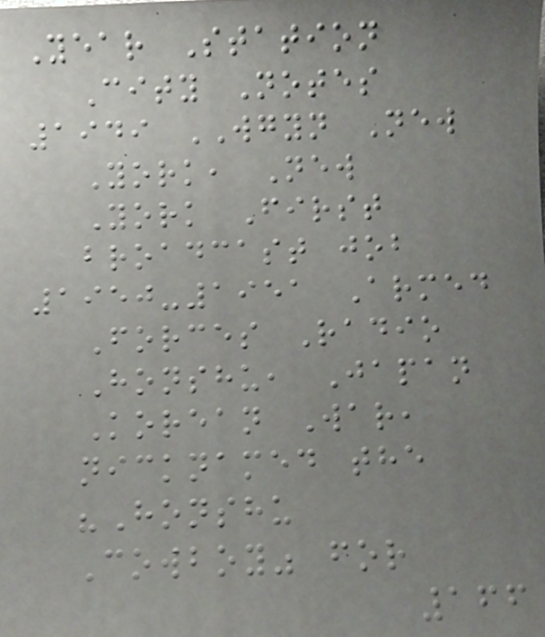Year Station
City Notes
1949 WGYN New
York, New
York First
broadcast job
1950-1951 Armed
Forces Radio
Honshu, Japan
Korean War,
nicknamed the
"Honshu
Cowboy" for
166
